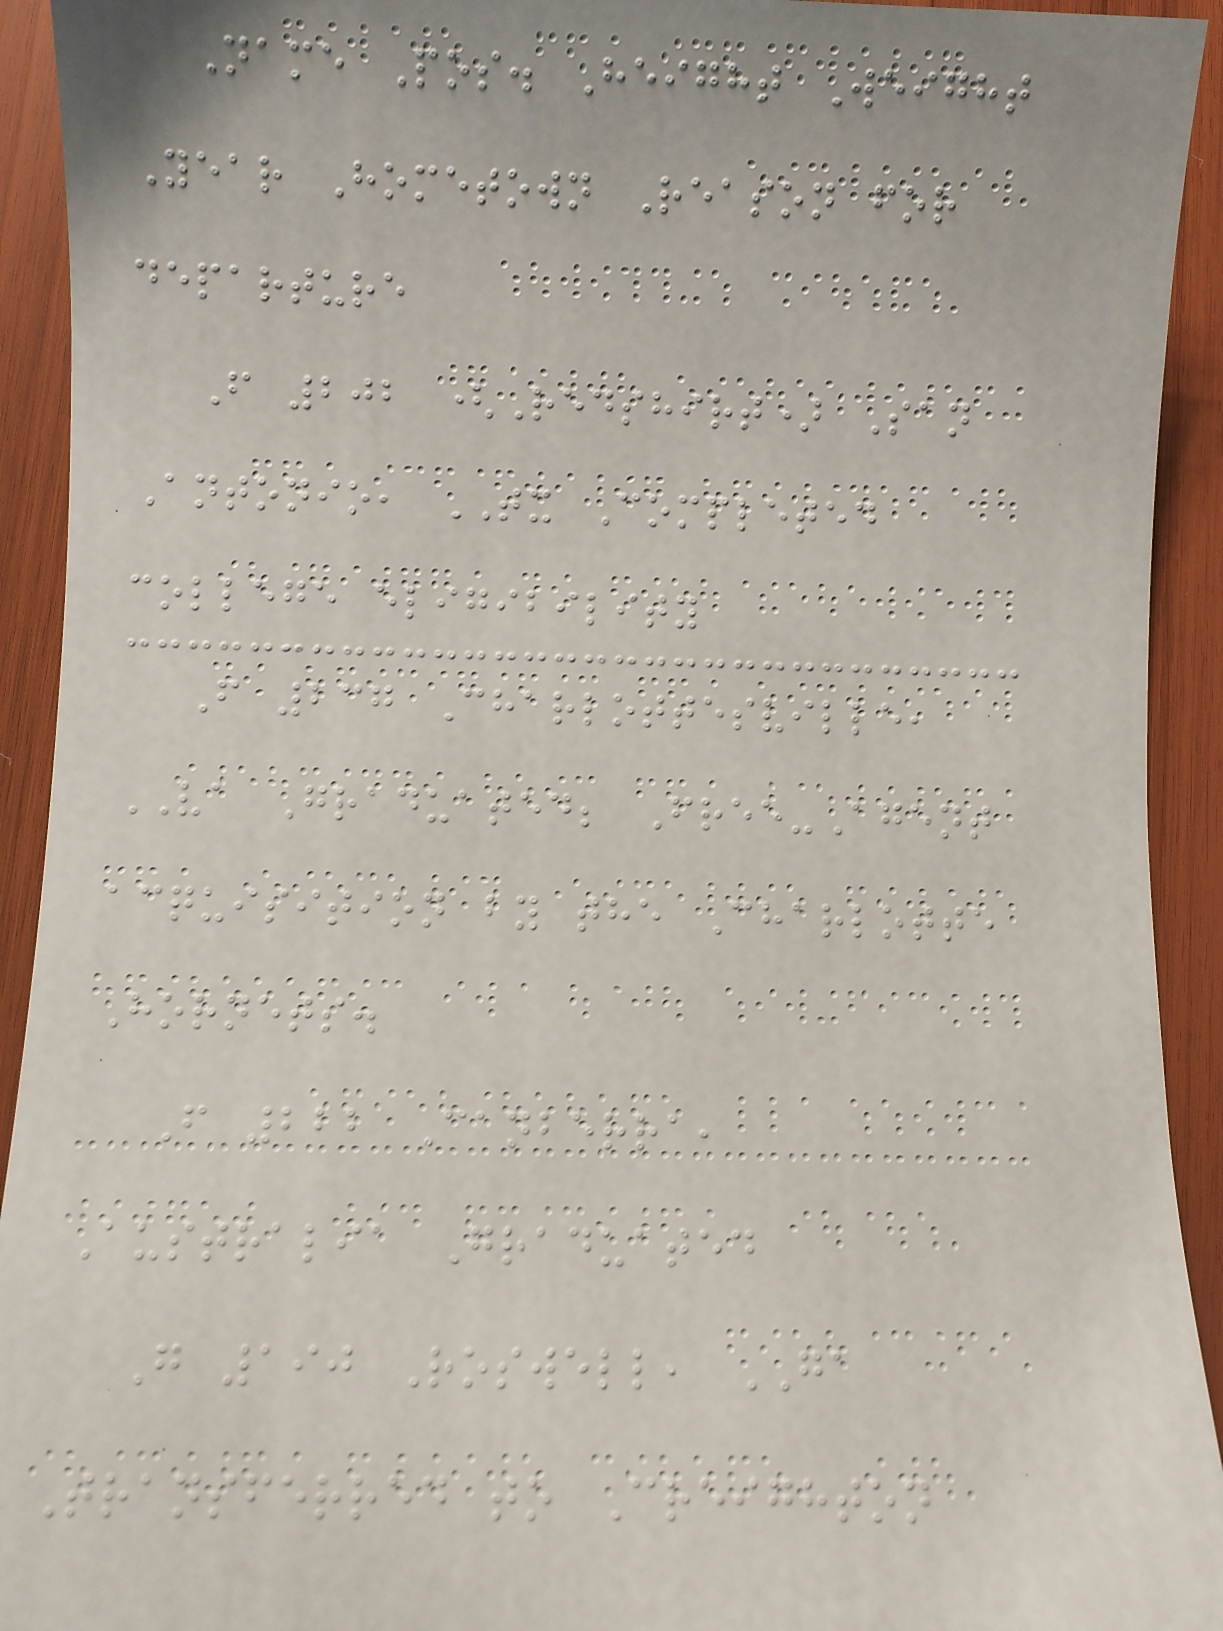Name Pos. Height Weight
Year Hometown Reason for
departure
F 202 (Redshirt) San
Antonio, TX Completed
college eligibility
F 237 Charlottesville,
VA Graduated; Free-Agent
acquisition by the Charlotte
Hornets.
F 222 Canberra,
Australia Graduated
G 190 Roswell, GA
Transferred to Creighton
